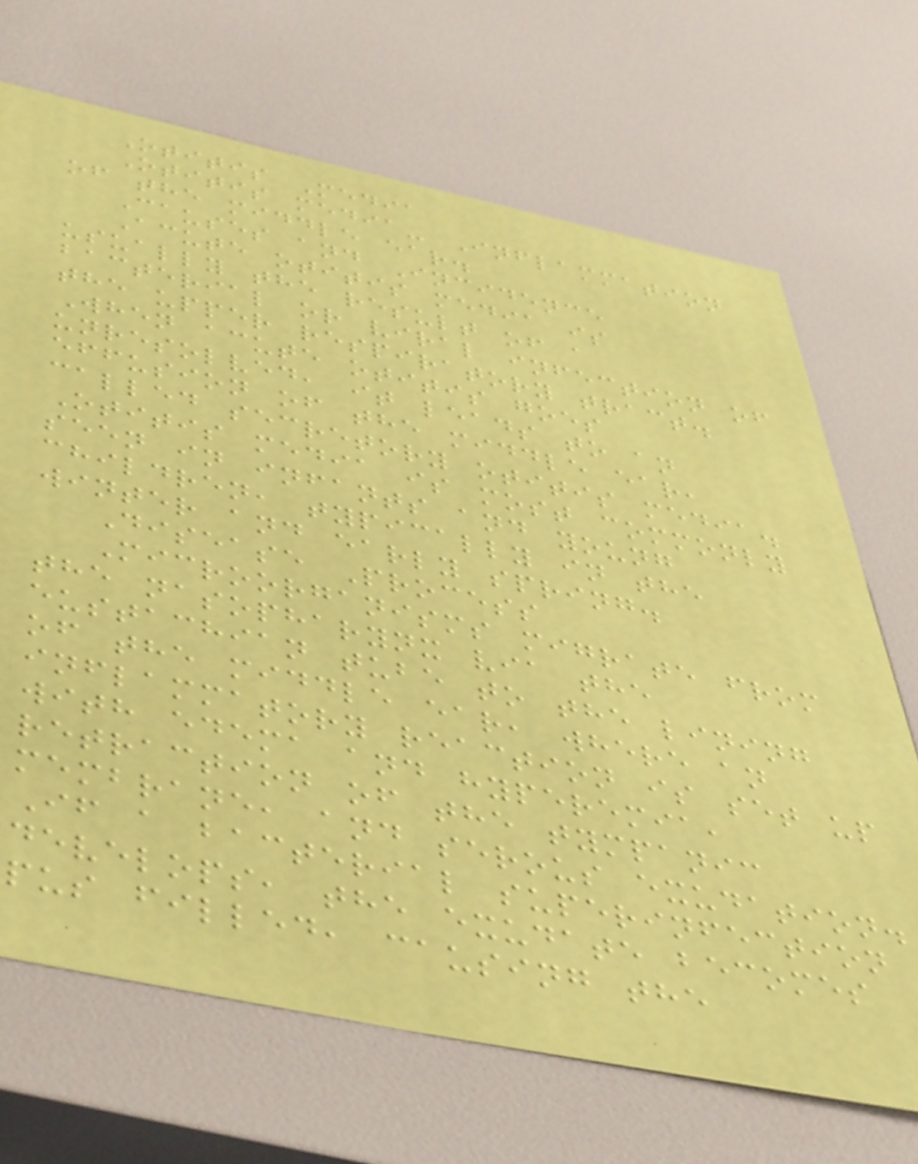Otitis Media
Otitis media- Inflammation
of the middle ear.
Causes and Incidence
Acute otitis media is
usually the result of a
bacterial or viral infection of
the upper respiratory tract.
When acute otitis goes
unresolved, it leads to an
effusion of the middle ear,
called secretory otitis media.
Otitis media is most commonly
seen in infants and young
children, typically in the
winter and early spring.
Disease Process
Microorganisms migrate from
the nasopharynx via the
eustachian tube to the lining
of the middle ear, where an
inflammatory reaction is set up
with edema and hyperemia,
retraction of the tympanic
membrane, and serous exudation.
If a bacterial superinfection
develops, the exudate becomes
pus filled, causing the
